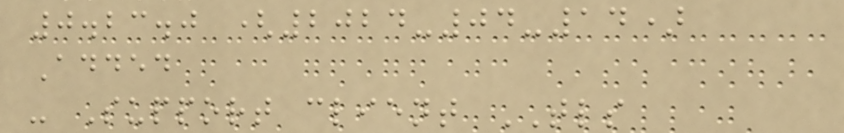0.23.0 (2024-04-14)
Added
- Support client TLS
